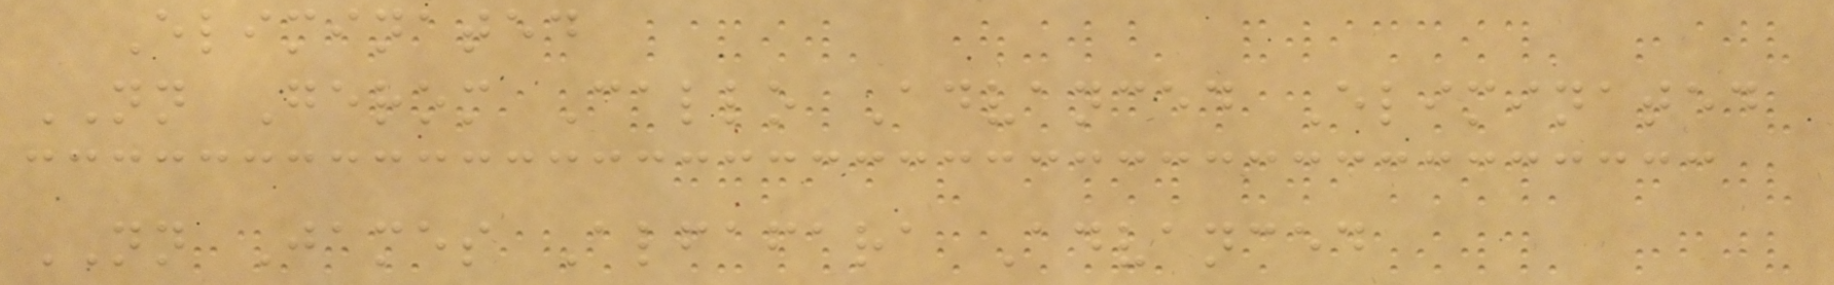Eliminated
NN Gerom Callo Advanced Eliminated
NN James Alfafara Advanced
